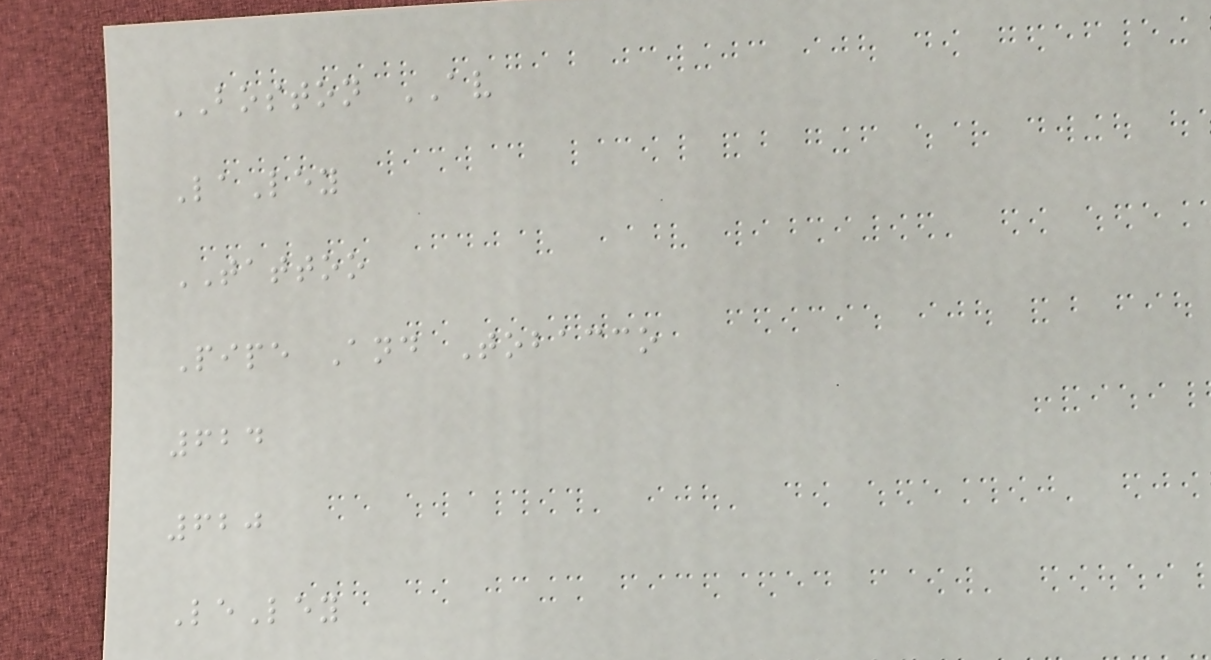BOSTON AV
LaLey
TATTOO
Pipe And Tobacco
624
620
LeLey
